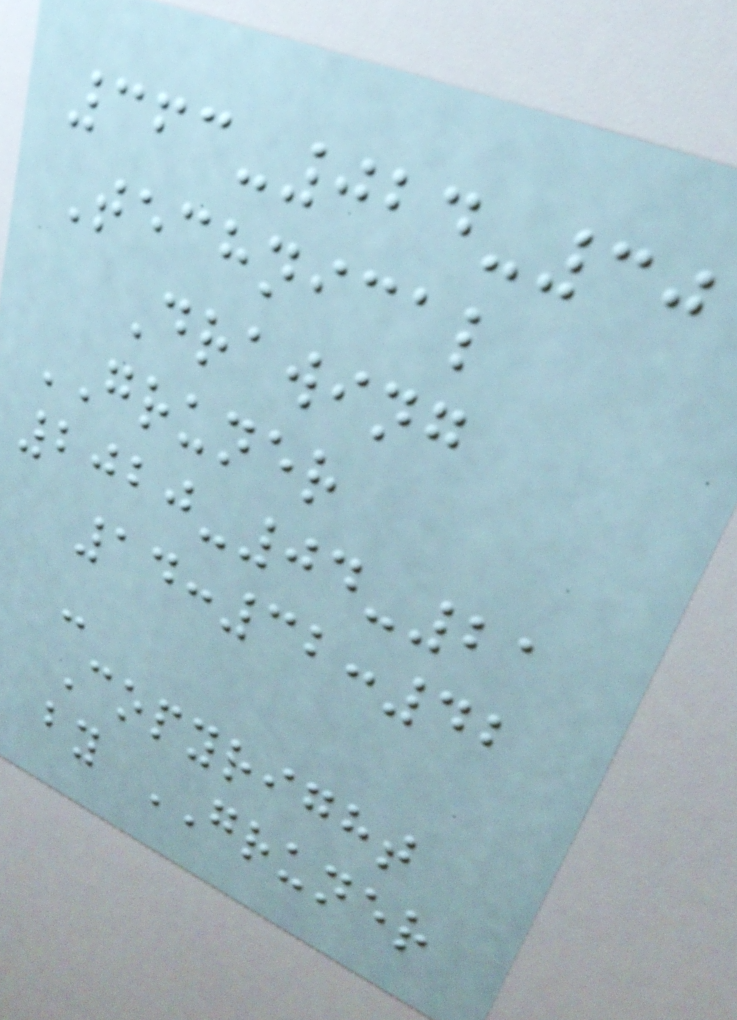363-024-30
Technical
Drawing
GRUNER
2020-04-21
14:32:42
-
Copyright
by GRUNER
